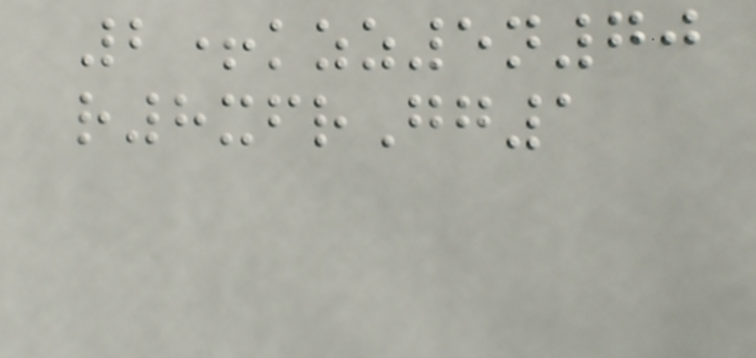2+kzz5n70
r8xfrGg1
